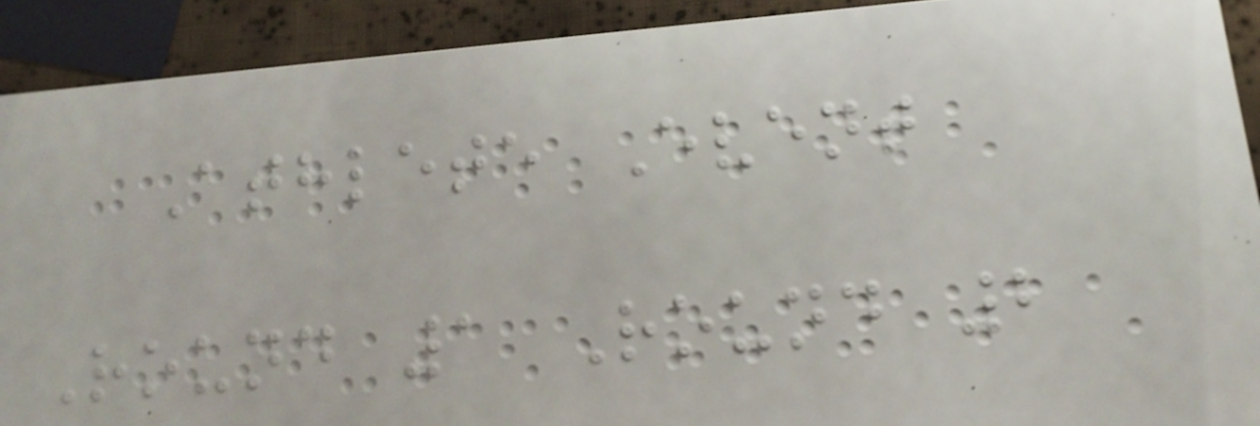Athlete Event
Round 1 Round 2
